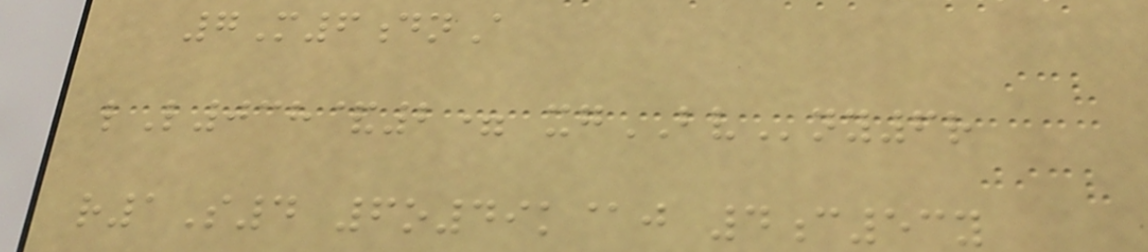7M6dnA
lL038&2= xgBVny6r
r1S4 6o49k@j 4c53y
